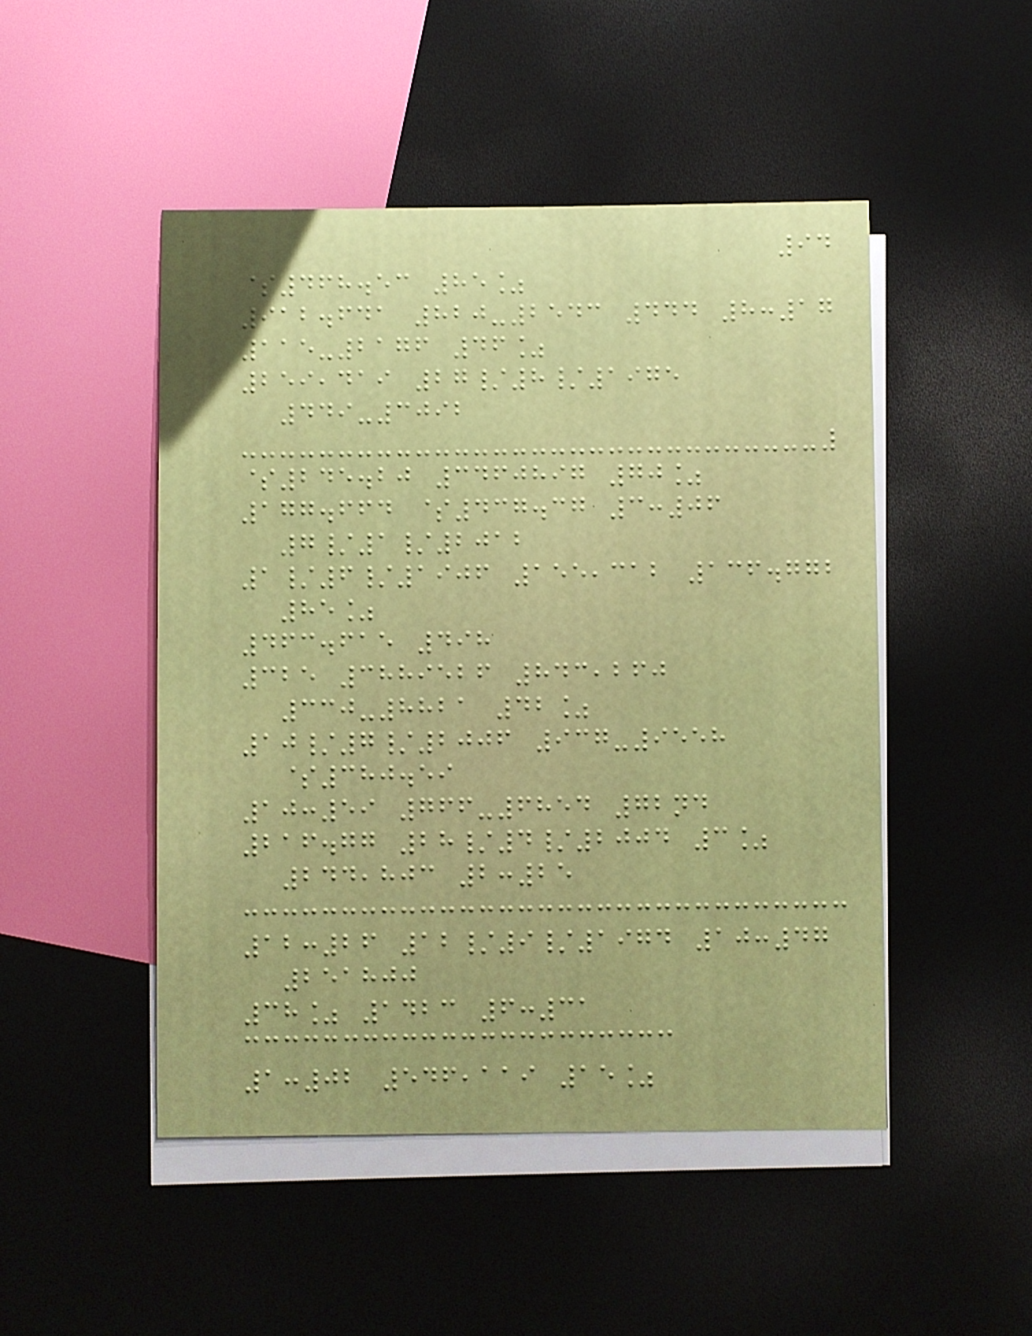94
$468.53 85%
912.641 820-2543 444 8:17
115-2176 46%
259,419 27/8/1975
449-3092
$245.20 3460897 70%
177.664 $437.37 3:06
7/1/2012
1/6/1906 155,312 136.772
85%
463.615 498
325 3889526 843,260
330-8821 42%
10/7/2006 937-9558
$380.59
10:59 766-6854 72nd
216.77 28/4/2004 3%
244,803 2:25
12:26 12/9/1974 10:47
251800
38% 1423 6:31
1:02 546,119 15%
